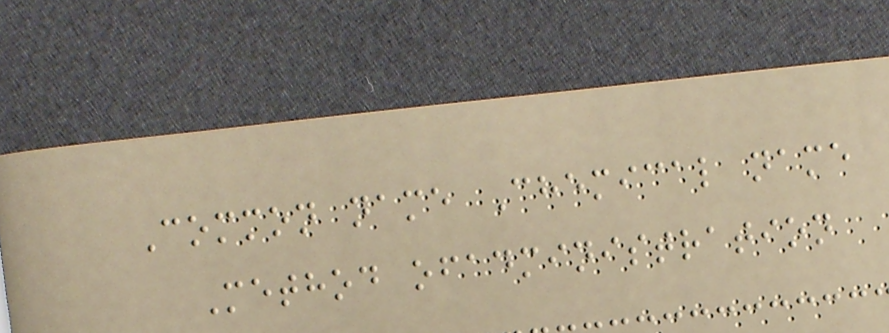Common name Chemical name
Method ofadministration
